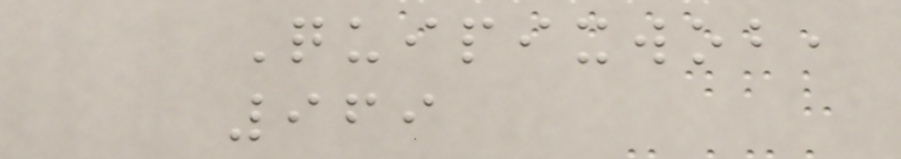Quipixwob,
969
